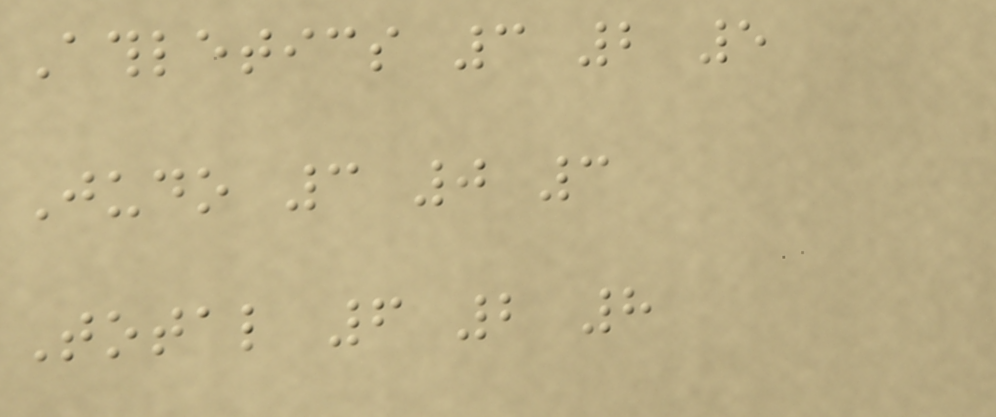Athletics 3 2 5
Judo 3 0 3
Total 6 2 8
